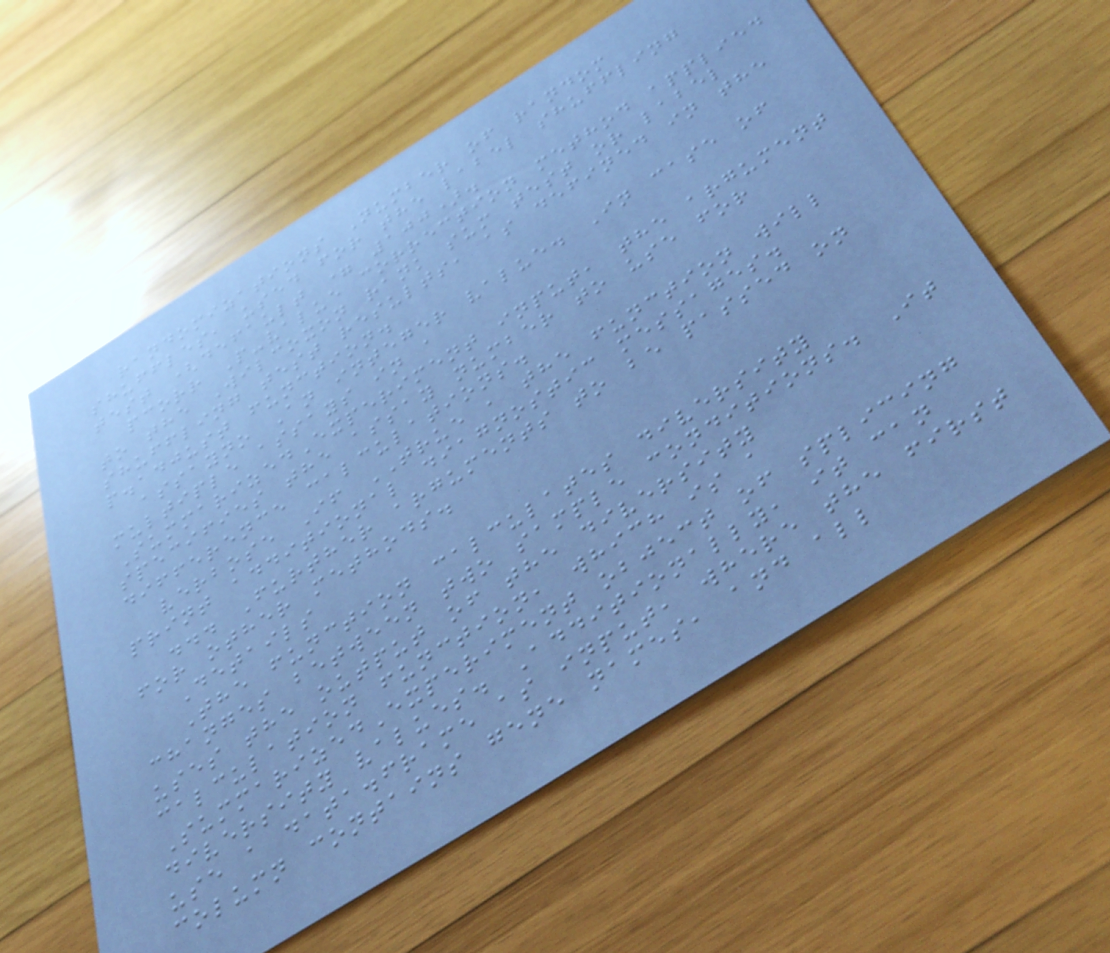randomizations Number of random
shuffles, used for the label shuffling
test (default = 100).
pcorr P-value correction method applied
to the Wilcoxon rank sum test or label
shuffling test results, as defined in the
p.adjust function.
assayno An integer value. In case of
multiple assays in a
SummarizedExperiment input, the argument
specifies the assay number to use for
difference calculations.
verbose If TRUE , the function will
print additional diagnostic messages.
... Further arguments to be passed on
for other methods.
Details
The function calculates diversity
changes between two sample conditions. It
uses the output of the diversity
calculation function, which is a
SummarizedExperiment object of splicing
diversity values. Additionally, it can
use a data.frame as input, where the first
column contains gene names, and all
